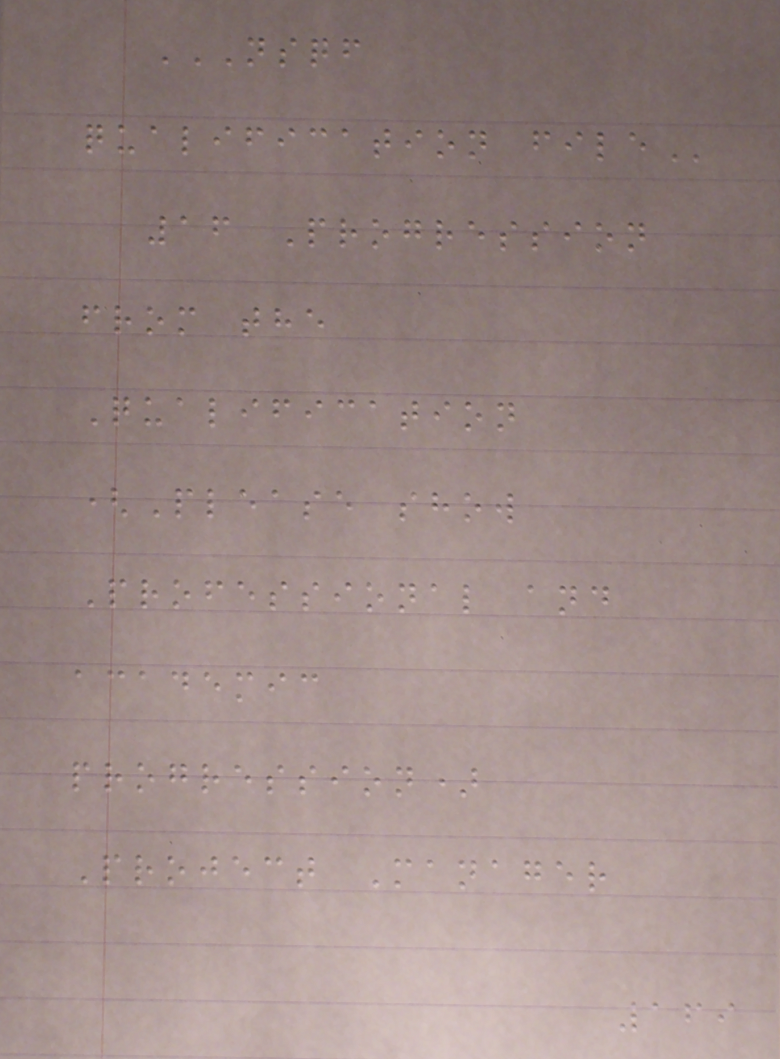NSQF
QUALIFICATION FILE
16 Progression
from the
Qualification
(Please show
Professional and
academic
progression)
Project Manager
169
